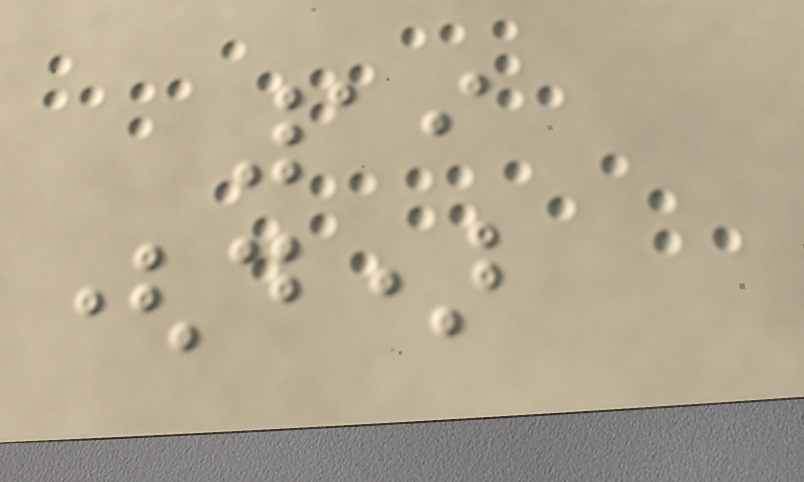19
(d)
